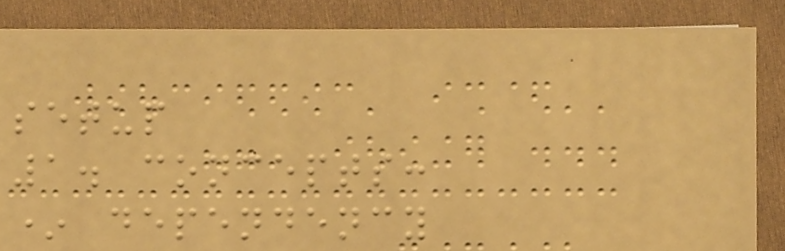setup
1. concepts:
* dependency
